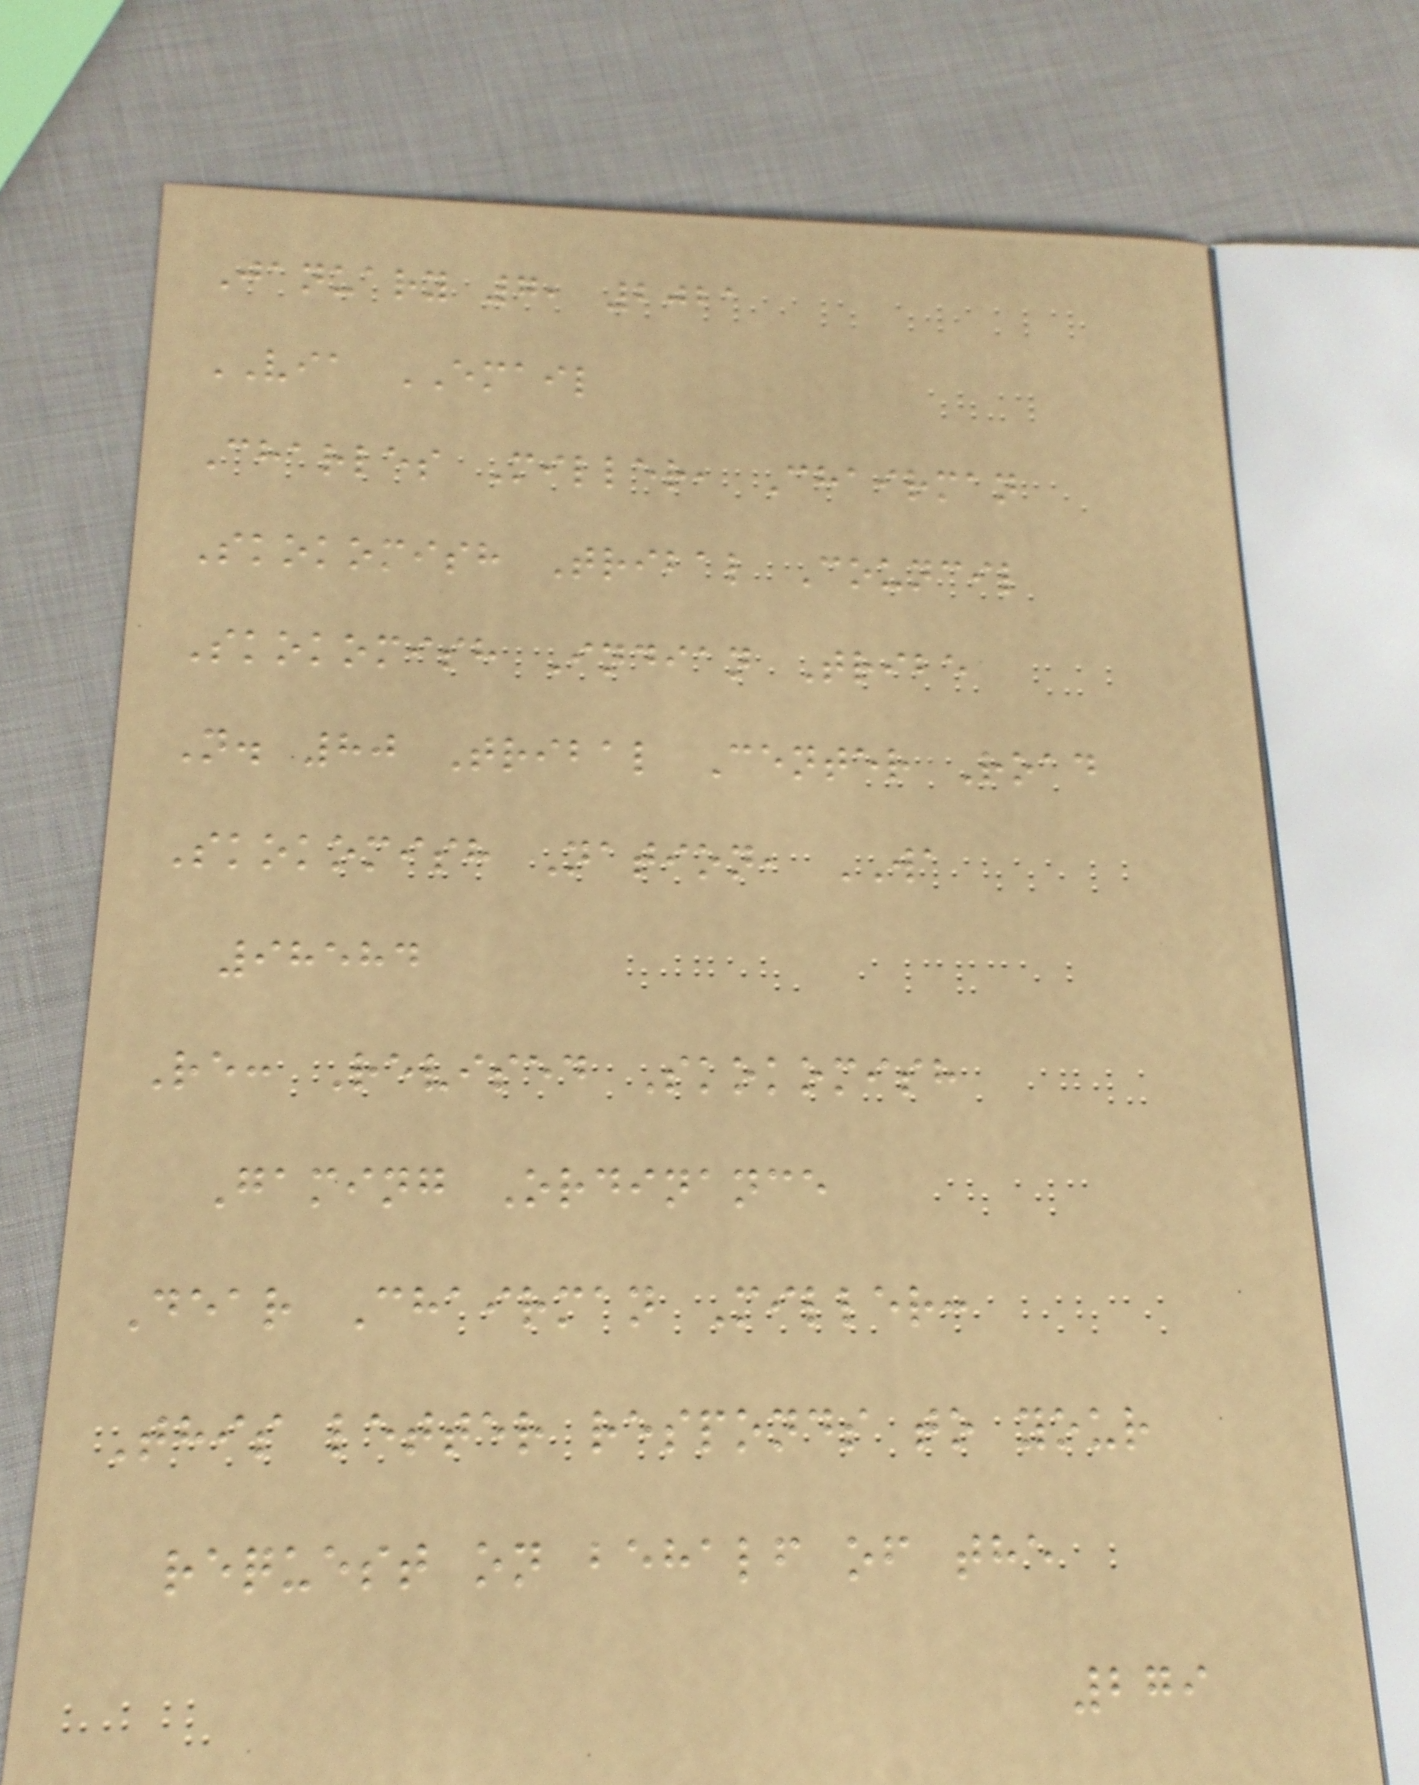January 7, 2021
VIA EMAIL
Charles Miller, Chairman
Skokomish Tribal Council
Skokomish Indian Tribe
N. 80 Tribal Center Road
Skokomish Nation, WA
98584
Re: Revised Skokomish
Gaming Ordinance
Dear Chairman Miller:
This letter responds to your
request on behalf of the
279
